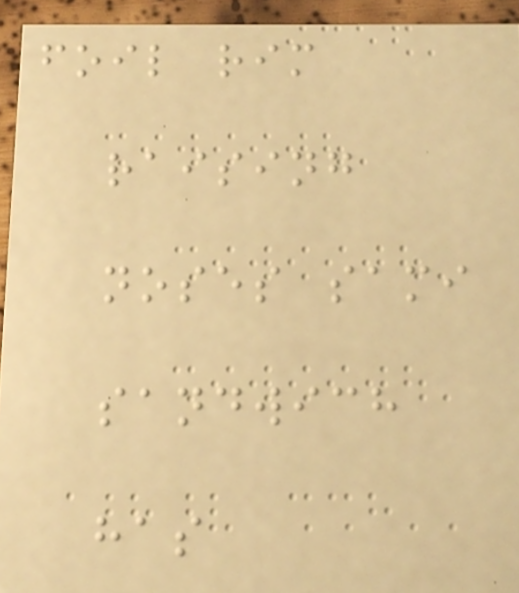foil rim
raising
noses sami
sandwich
has
